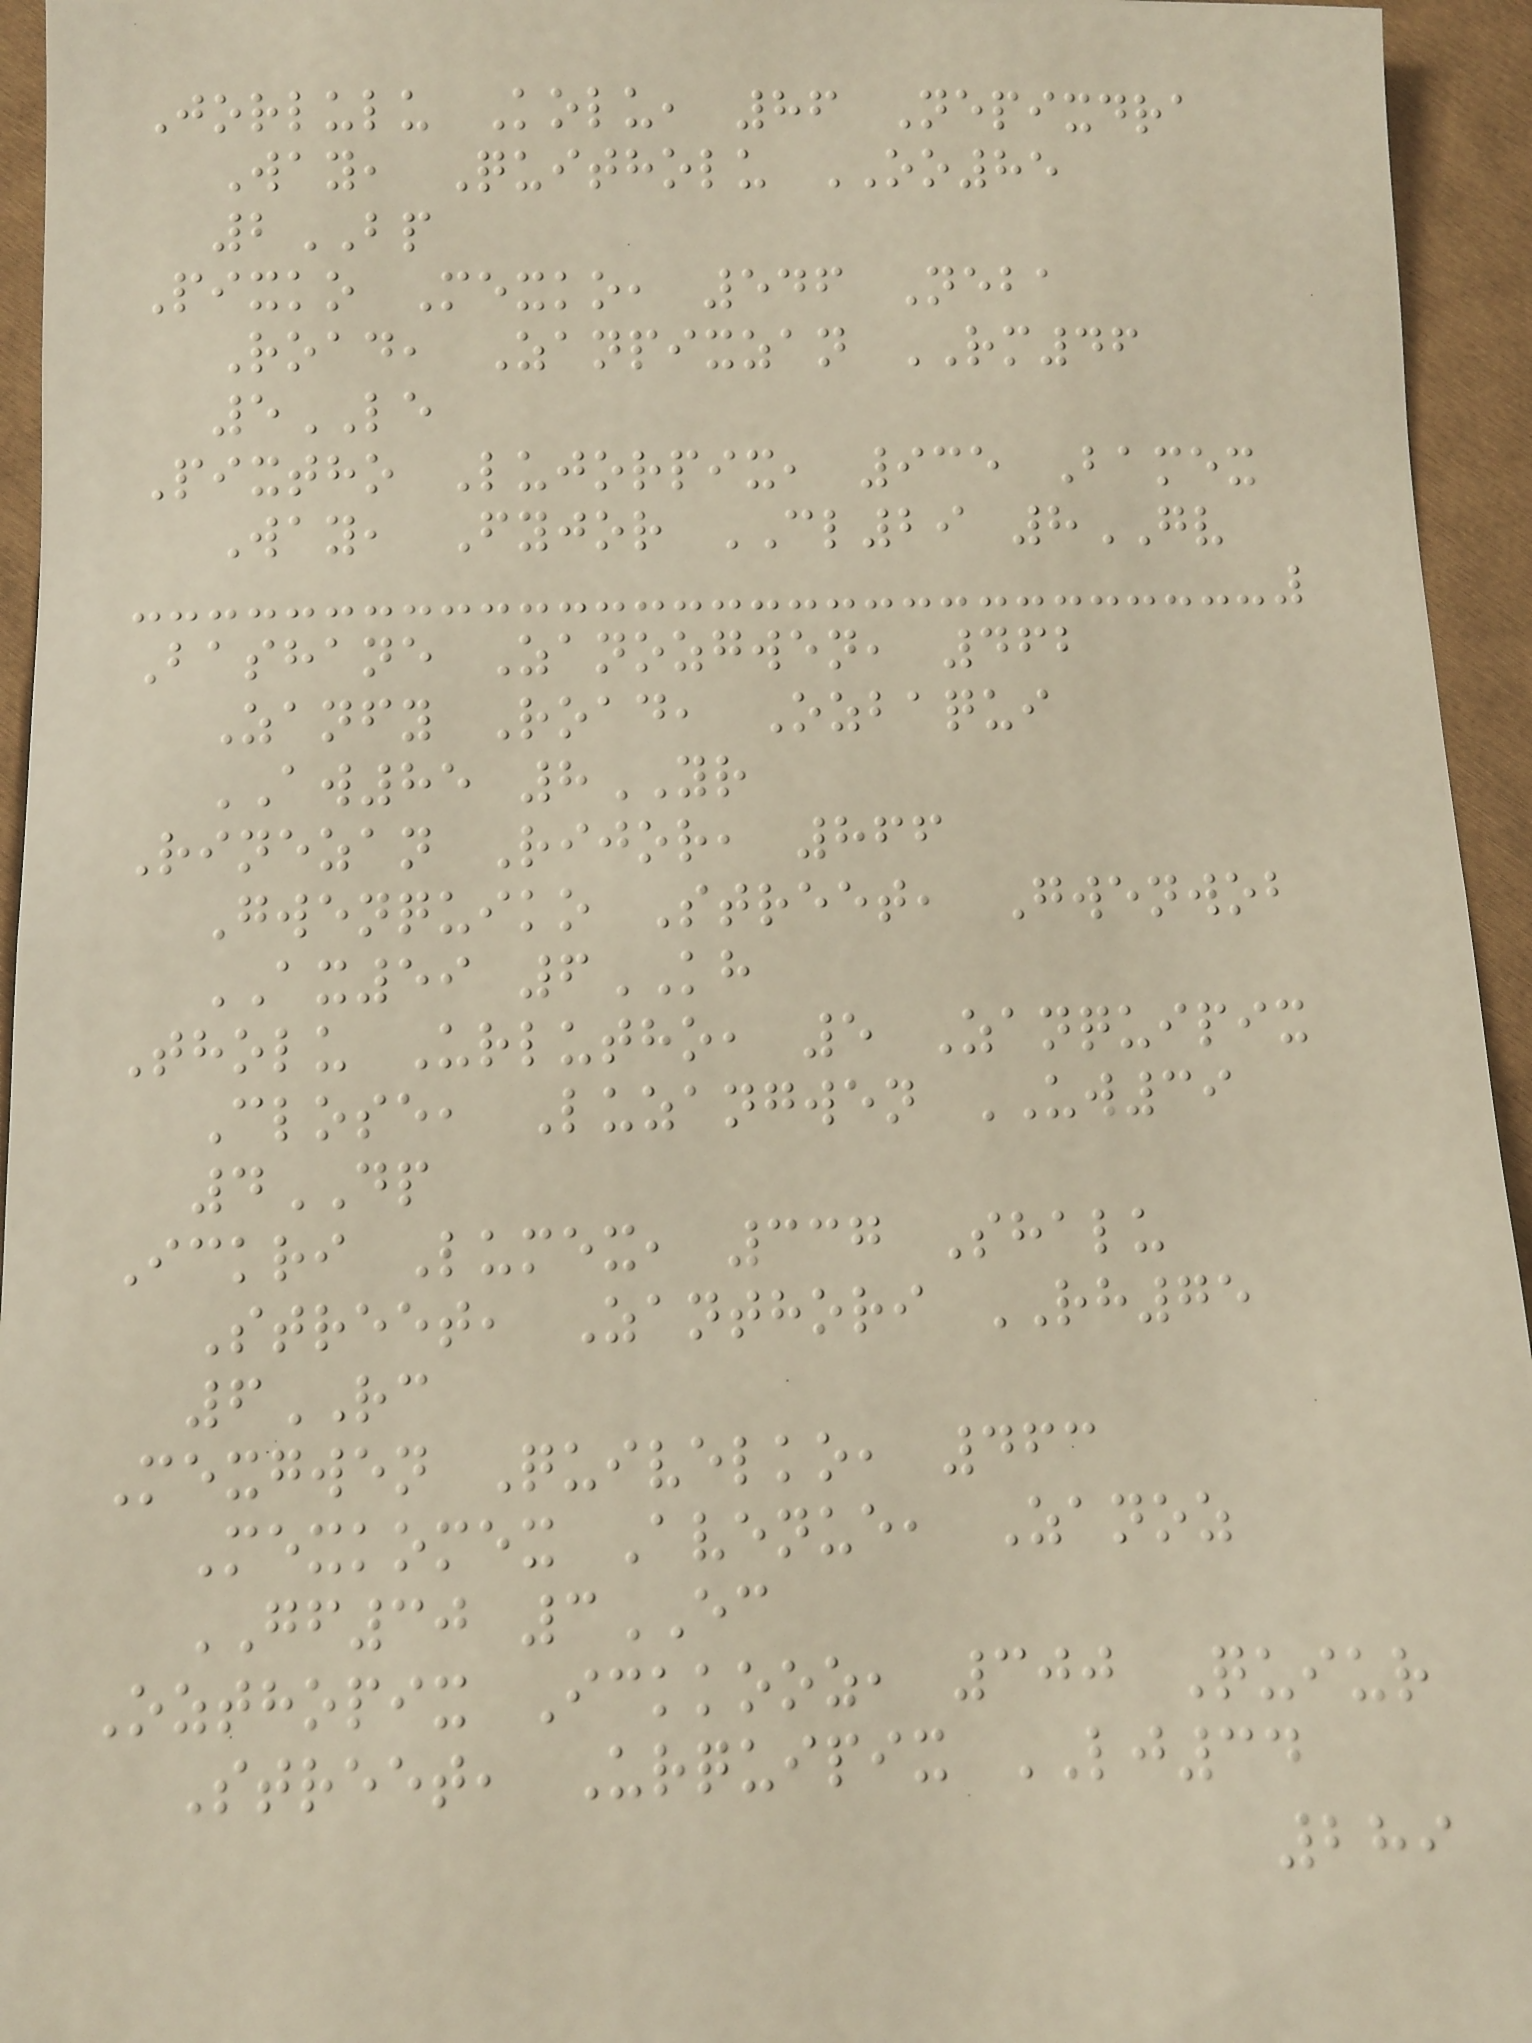Jorlulu Kolu, 86 Nepixdra
Way, Quitholu OO85
2BP
Pixko Mexko, 546 Neba
Road, Zanpixzan RM46
5LE
Pixtho Lujorpix, 935 Bamex
Way, Fyjor CL29 8GV
Bashane Zanozgwen, 462
Zanfy Road, Ozbaqui
AW85 8YR
Rinezan Rijor, 866
Gwenquiko Street, Gwenwob
AX59 6KH
Tholu Urlutho, 5 Zanquipix
Close, Luzangwen UW39
4DP
Ickri Lumex, 337 Shalu
Street, Zanthori RH75
6RC
Mexgwen Quivelko, 463
Mexkomex Avenue, Zanoz
GF30 3EC
Ozthopix Ickkooz, 300 Quiur
Street, Urquipix LJ34
289
